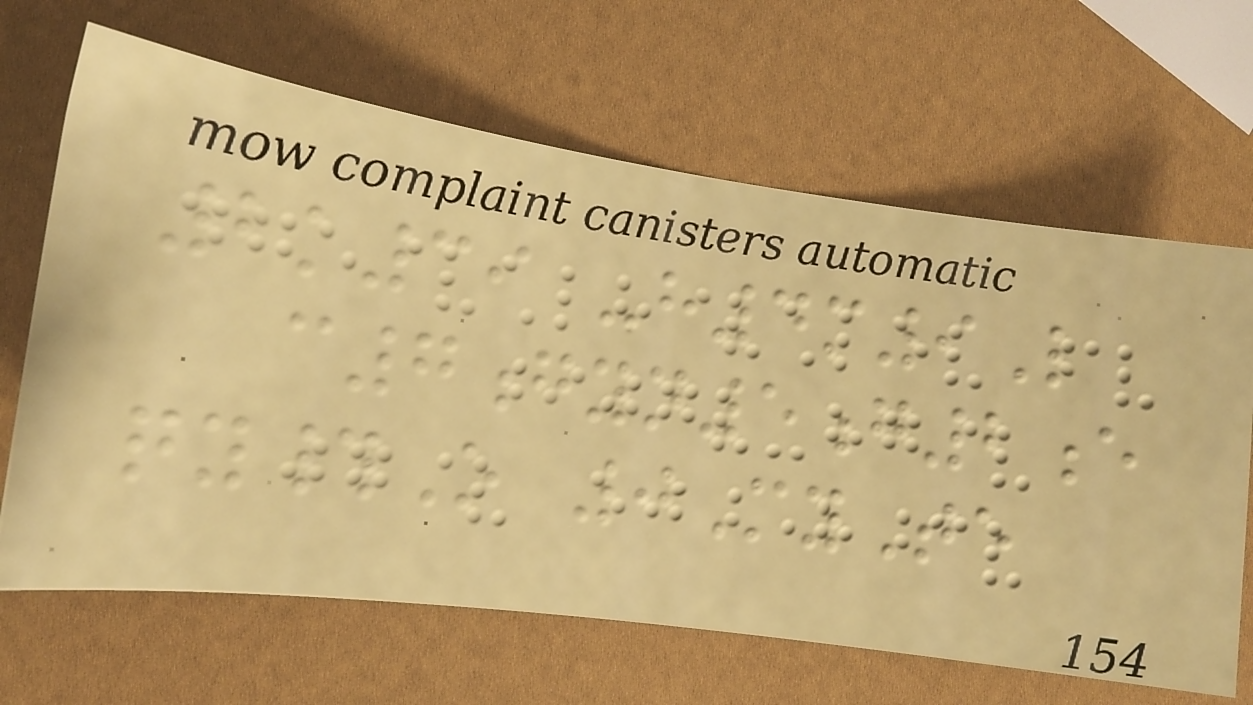2k39 -h4m9L
c7gyn5g2e
qy#O 0MyTe
